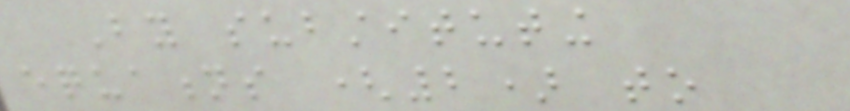By substituting
equations (2) to
